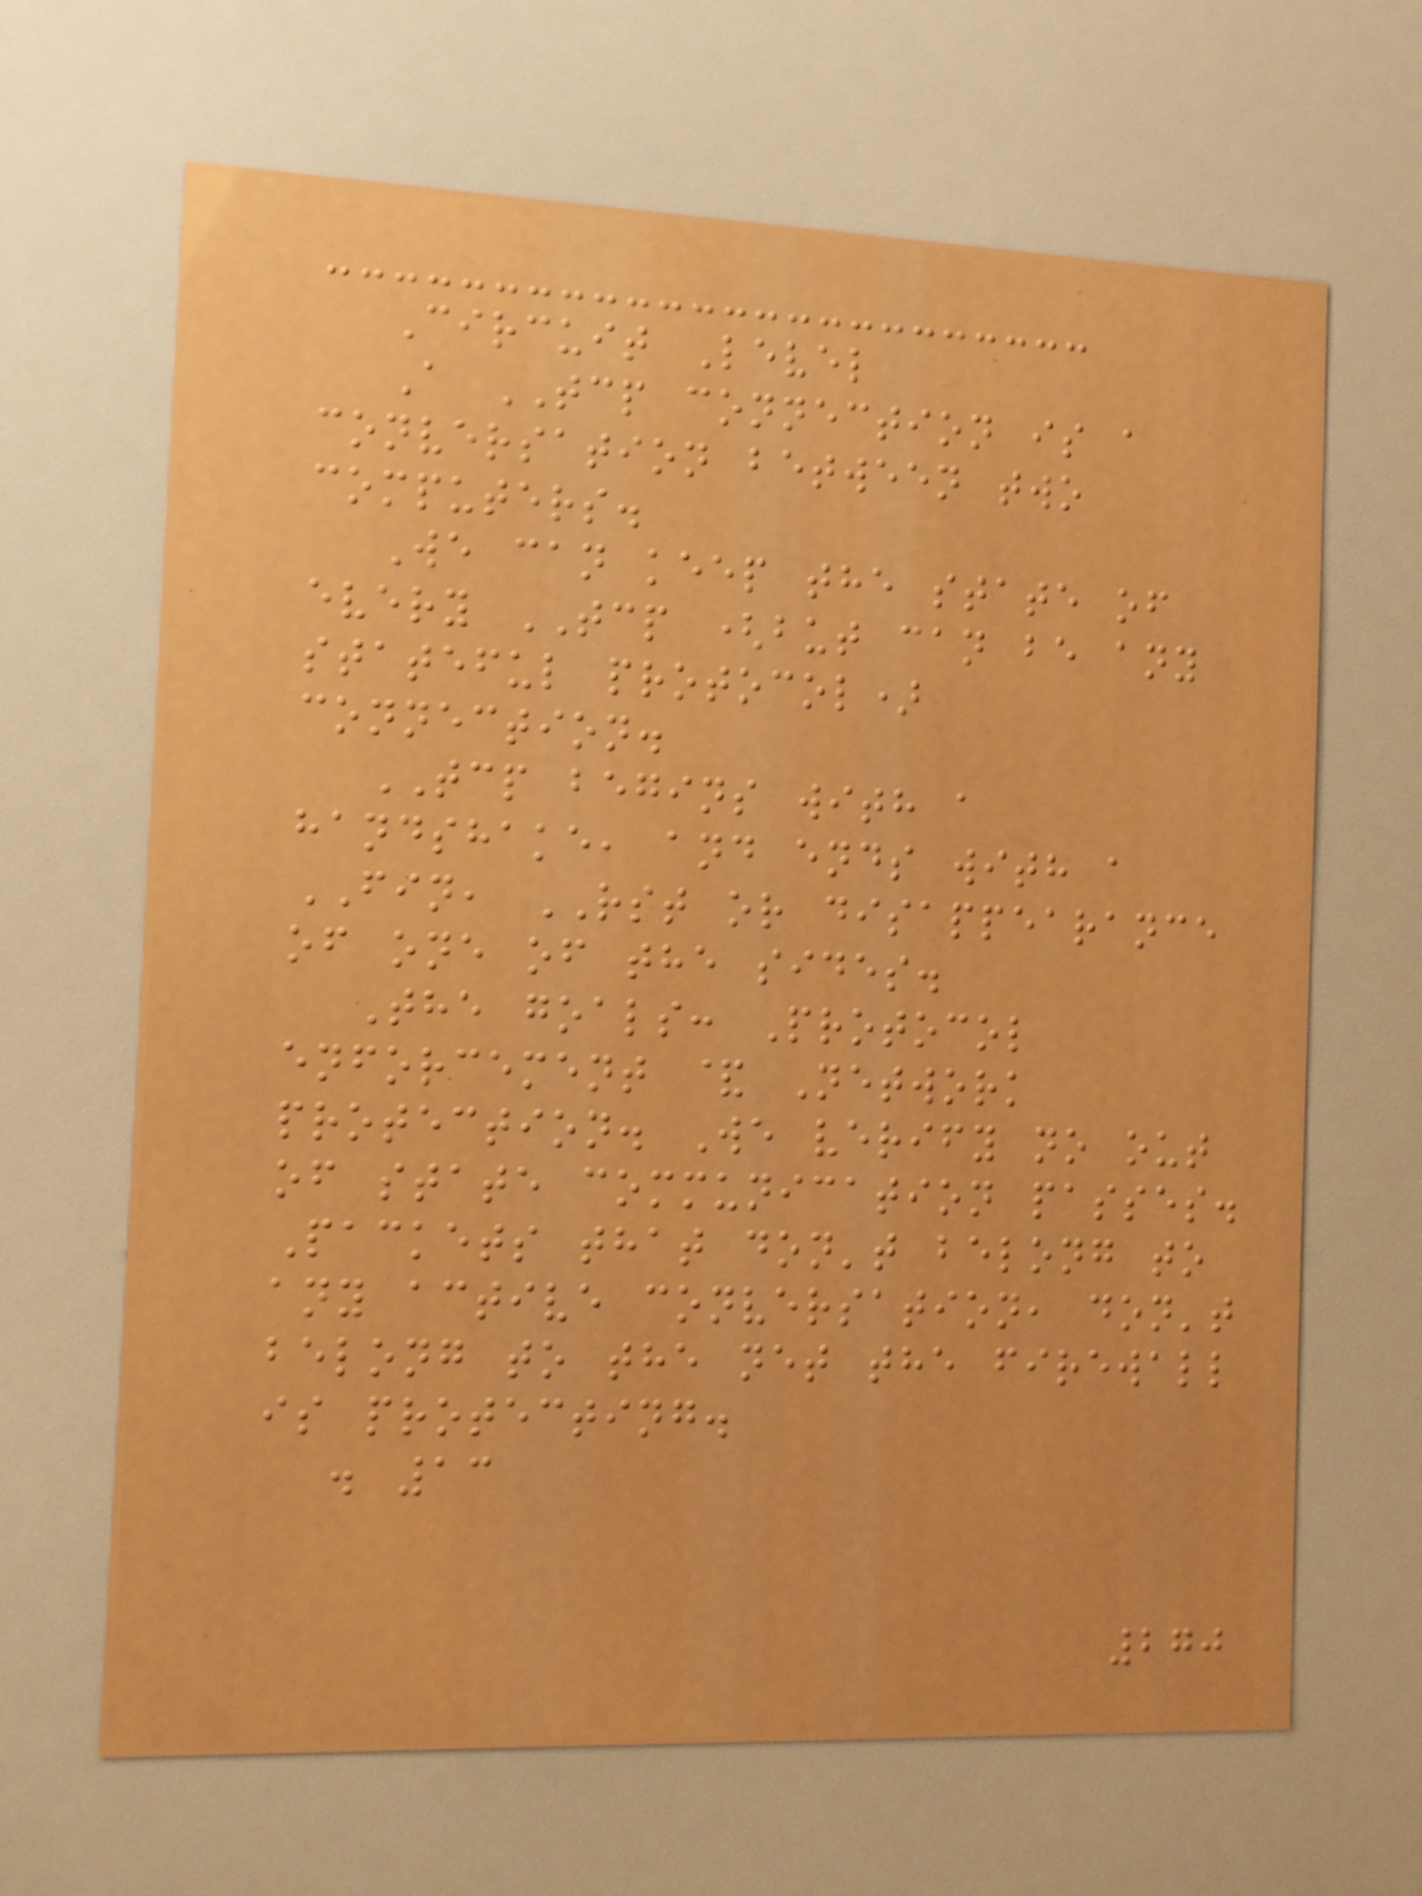Circuit Level
A TCP connection is a
conversation between two
computers.
We can keep the state of
every TCP (but can be any
stateful protocol)
connection.
TCP begins with a
handshake, and ends with a
FIN, RST or disappearance
of one of the sides.
The goals: Protocol
enforcement & Network
protection. We verify no out
of state communication passes.
Packets that don't belong to
any active conversation, don't
belong to the net the firewall
is protecting.
. 13
270
